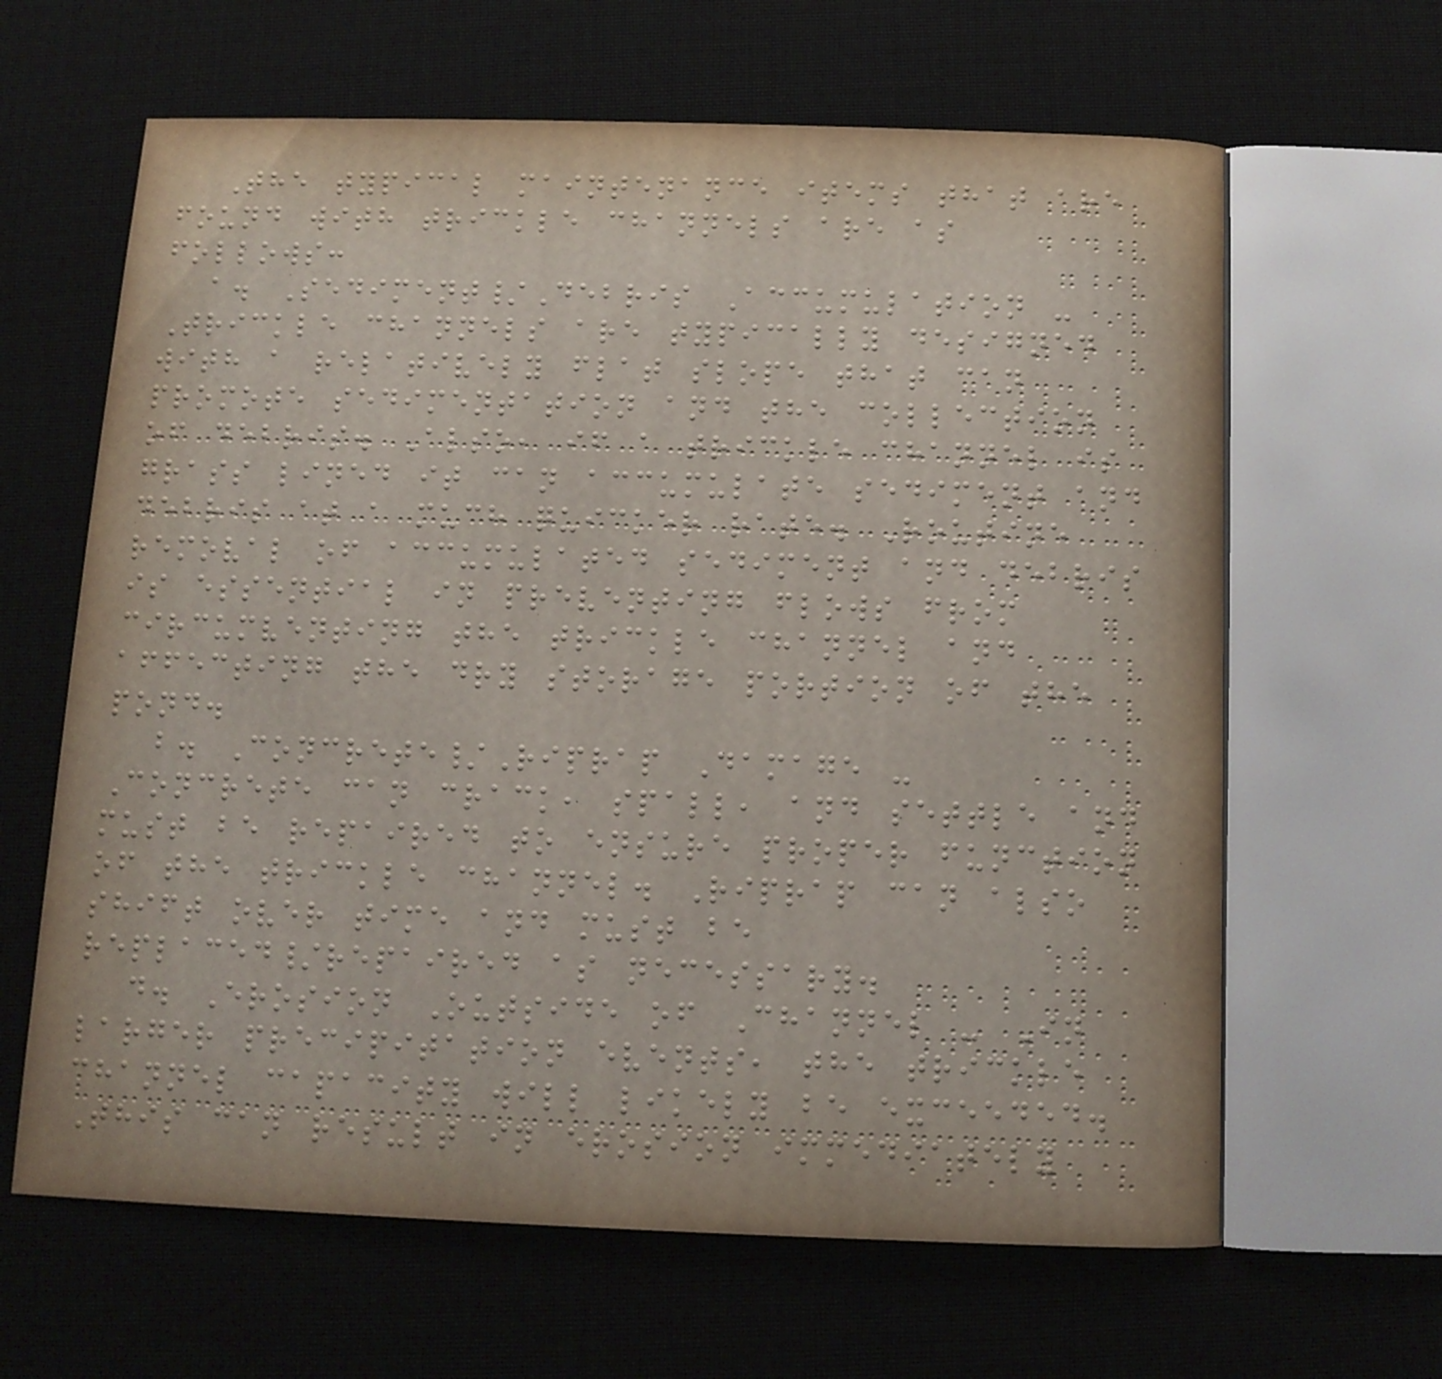The typical maintenance items that are
found with trickle channels are as
follows:
a. Sediment/Debris Accumulation -
Trickle channels are typically designed
with a relatively flat slope that can
promote sedimentation and the collection
of debris. Also, if a trickle channel is
grass lined it can accumulate sediment and
debris at a much quicker rate. Routine
removal of accumulated sediment and debris
is essential in preventing flows from
circumventing the trickle channel and
affecting the dry storage portion of the
pond.
b. Concrete/Riprap Damage -
Concrete can crack, spall, and settle and
must be repaired to ensure proper function
of the trickle channel. Riprap can also
shift over time and must be
replaced/repaired as necessary.
d. Erosion Outside of Channel - In
larger precipitation events, the trickle
channel capacity will likely be exceeded.
This can result in erosion immediately
